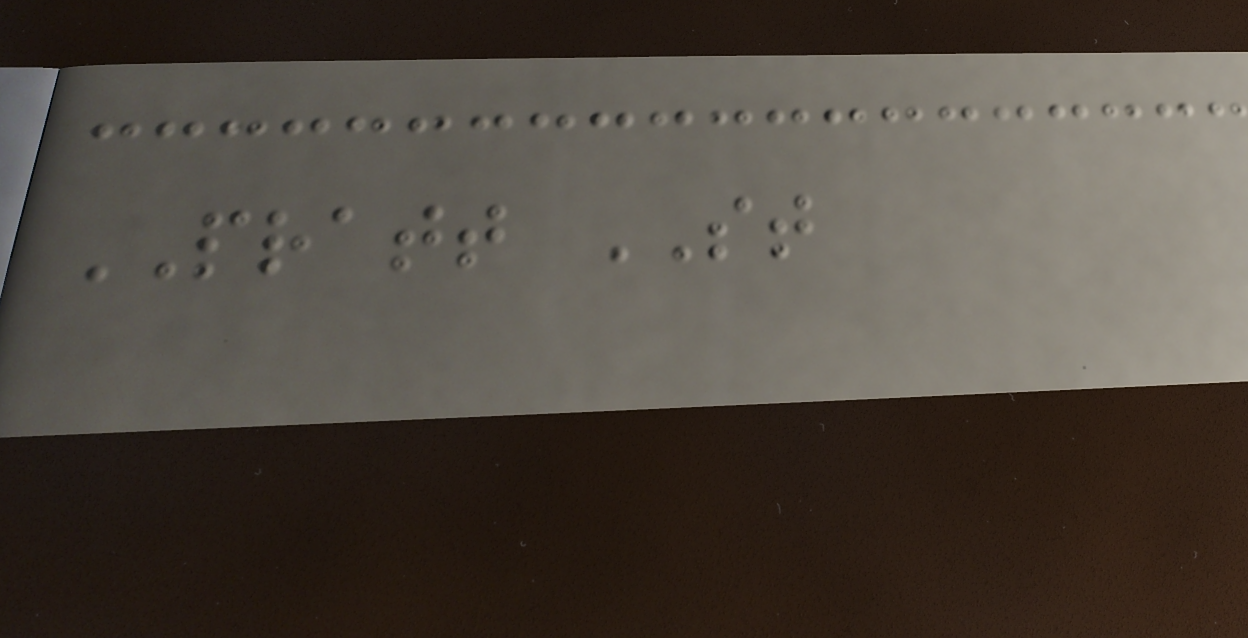PRATT ST
